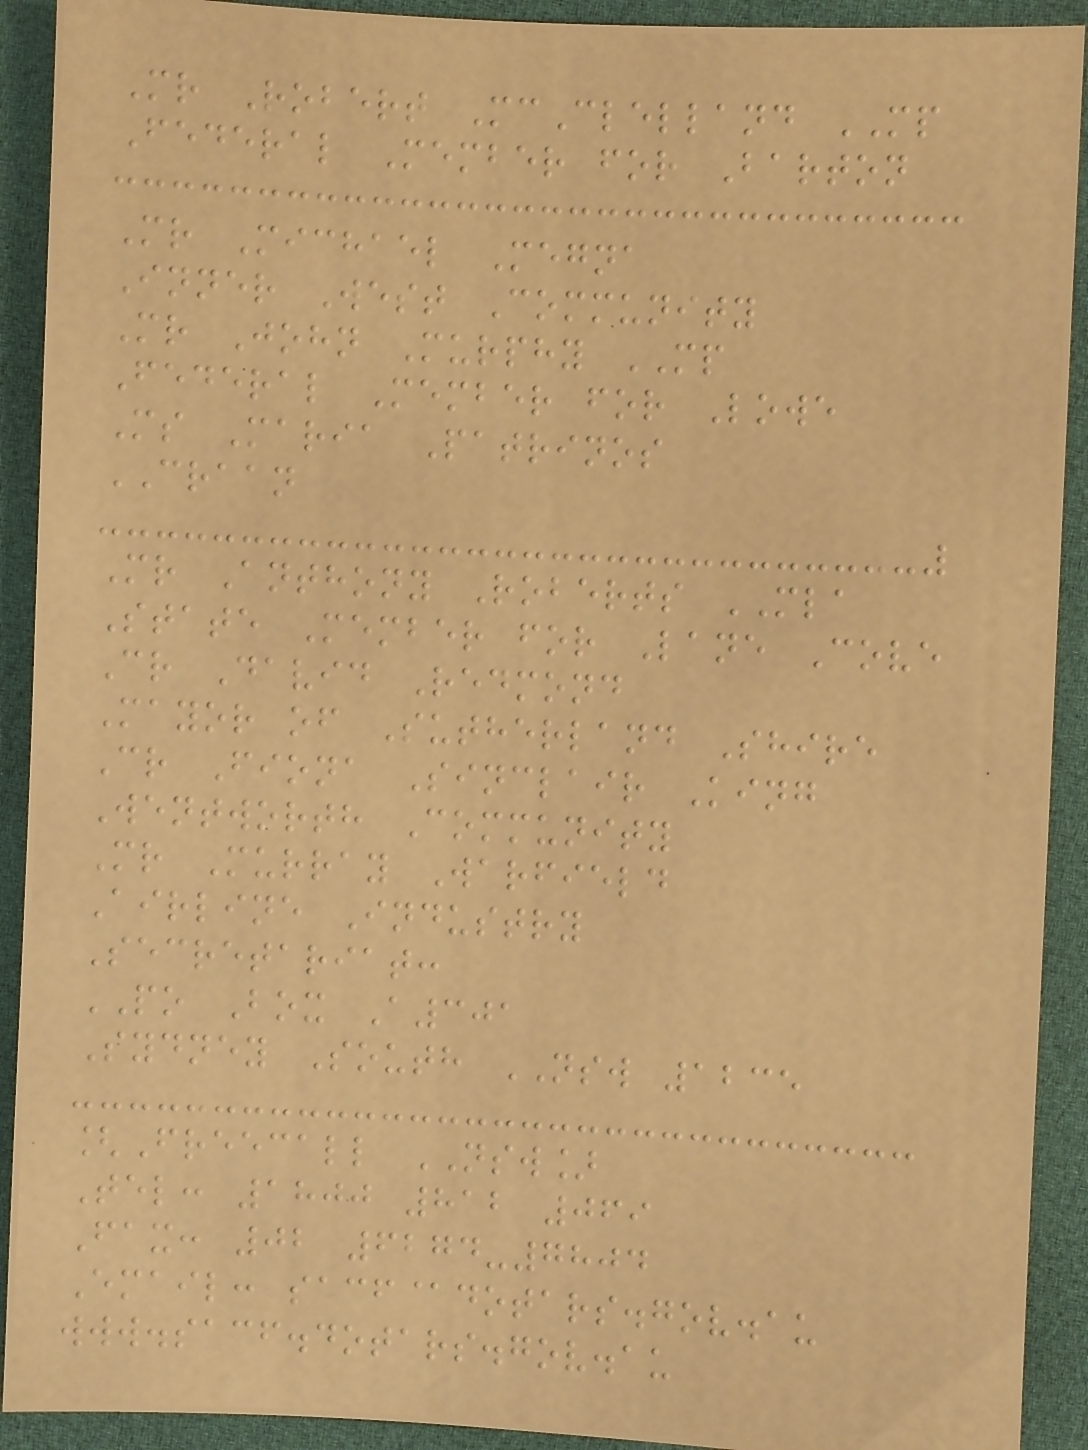Mr Robert McClelland MP
Federal Member for Barton
Mr Michael Megna
Inner West Community
Mr John Murphy MP
Federal Member for Lowe
Ms Maria Patrinos
CRAAN
Mr Anthony Roberts MLA
State Member for Lane Cove
Cr David Redmond
Mayor of Sutherland Shire
Cr Fiona Sinclair King
Wentworth Community
Mr Murray Warfield
Airline Industry
Secretariat:
PO Box A301
Sydney South NSW 1235
[Freecall NSW]
Tel: 1800 812 069
Fax: 02 6274-7804
Email: sacf@dotars.gov.au
www.sacf.dotars.gov.au
